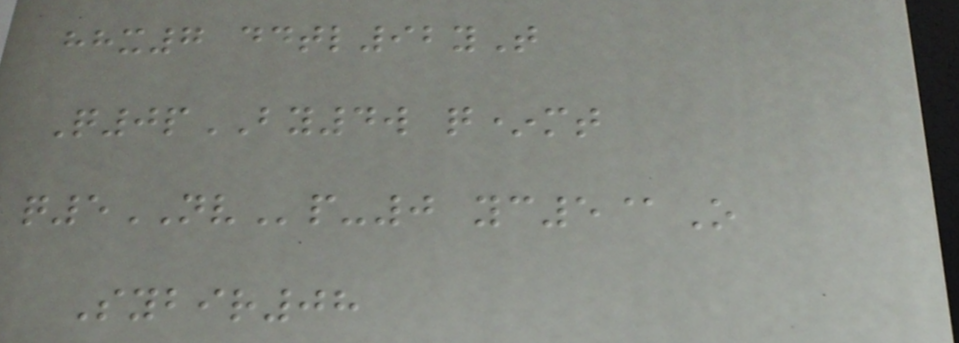hhx7 ddtl92yT
Q0pBY4w q*mt
q5NVp-0 yc5@O
Sybir08
